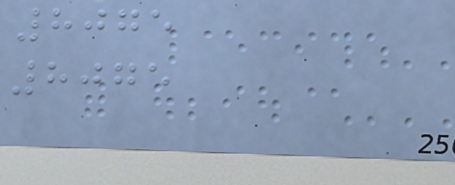8075
8075
